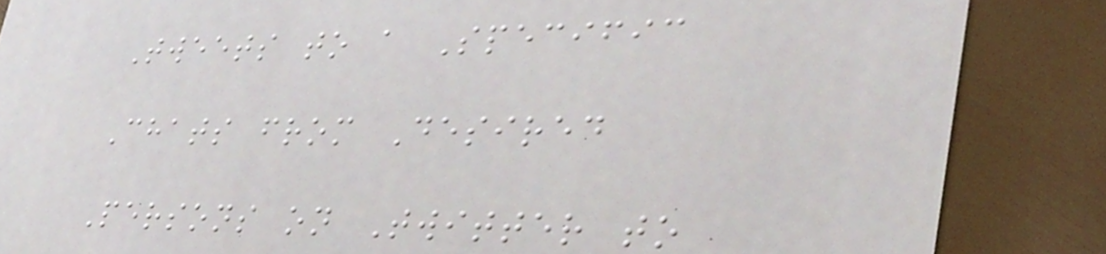Tweets to a Specific
Chats from Desired
Persons on Twitter to
